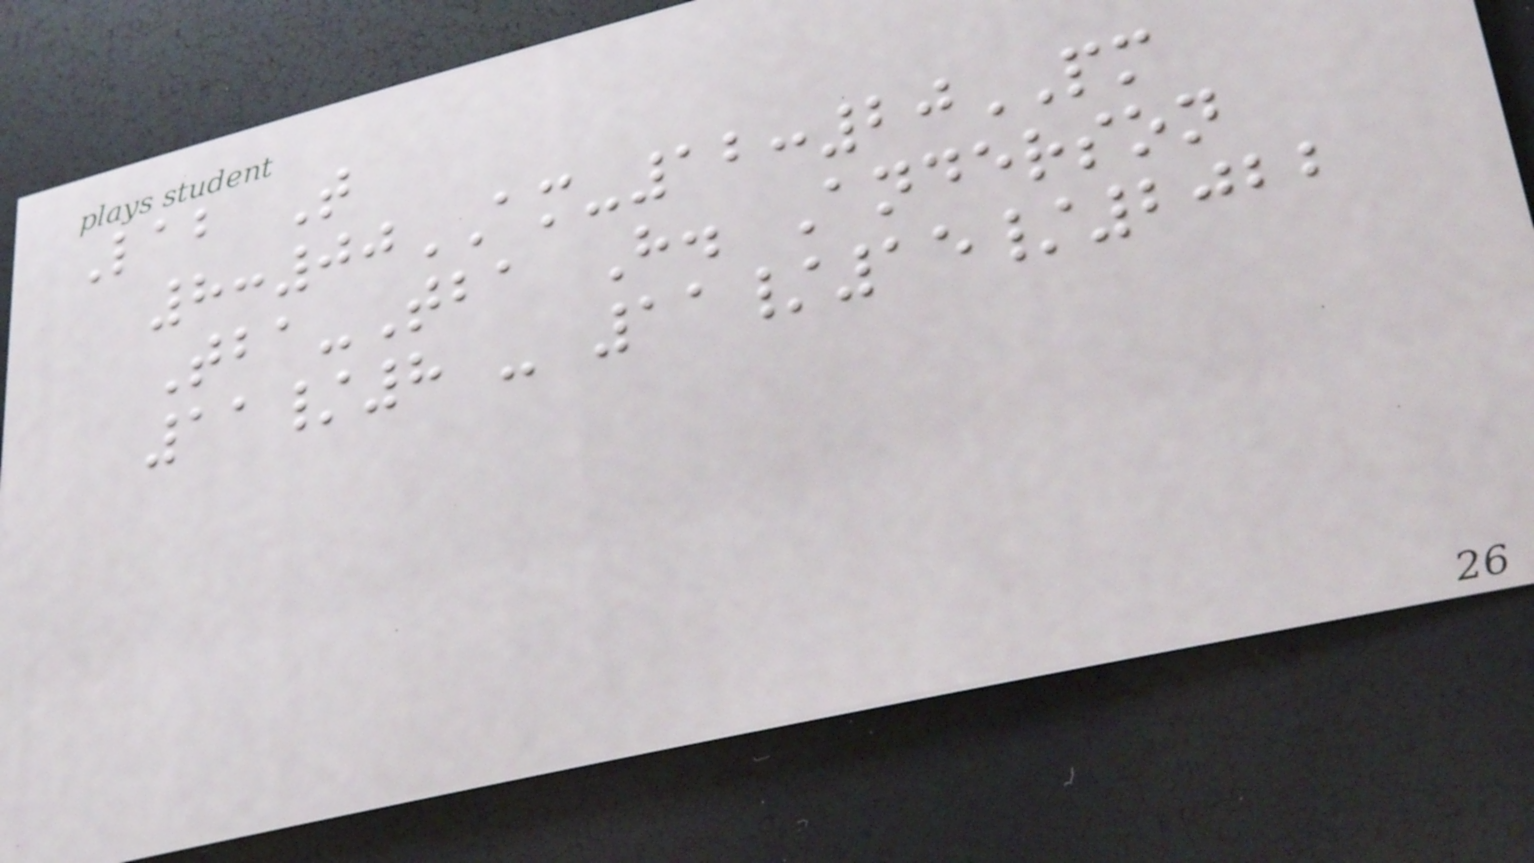Lab T
8:00AM-12:20PM
Tba-Tba H. Anderson
11/8 - 11/15/2022
